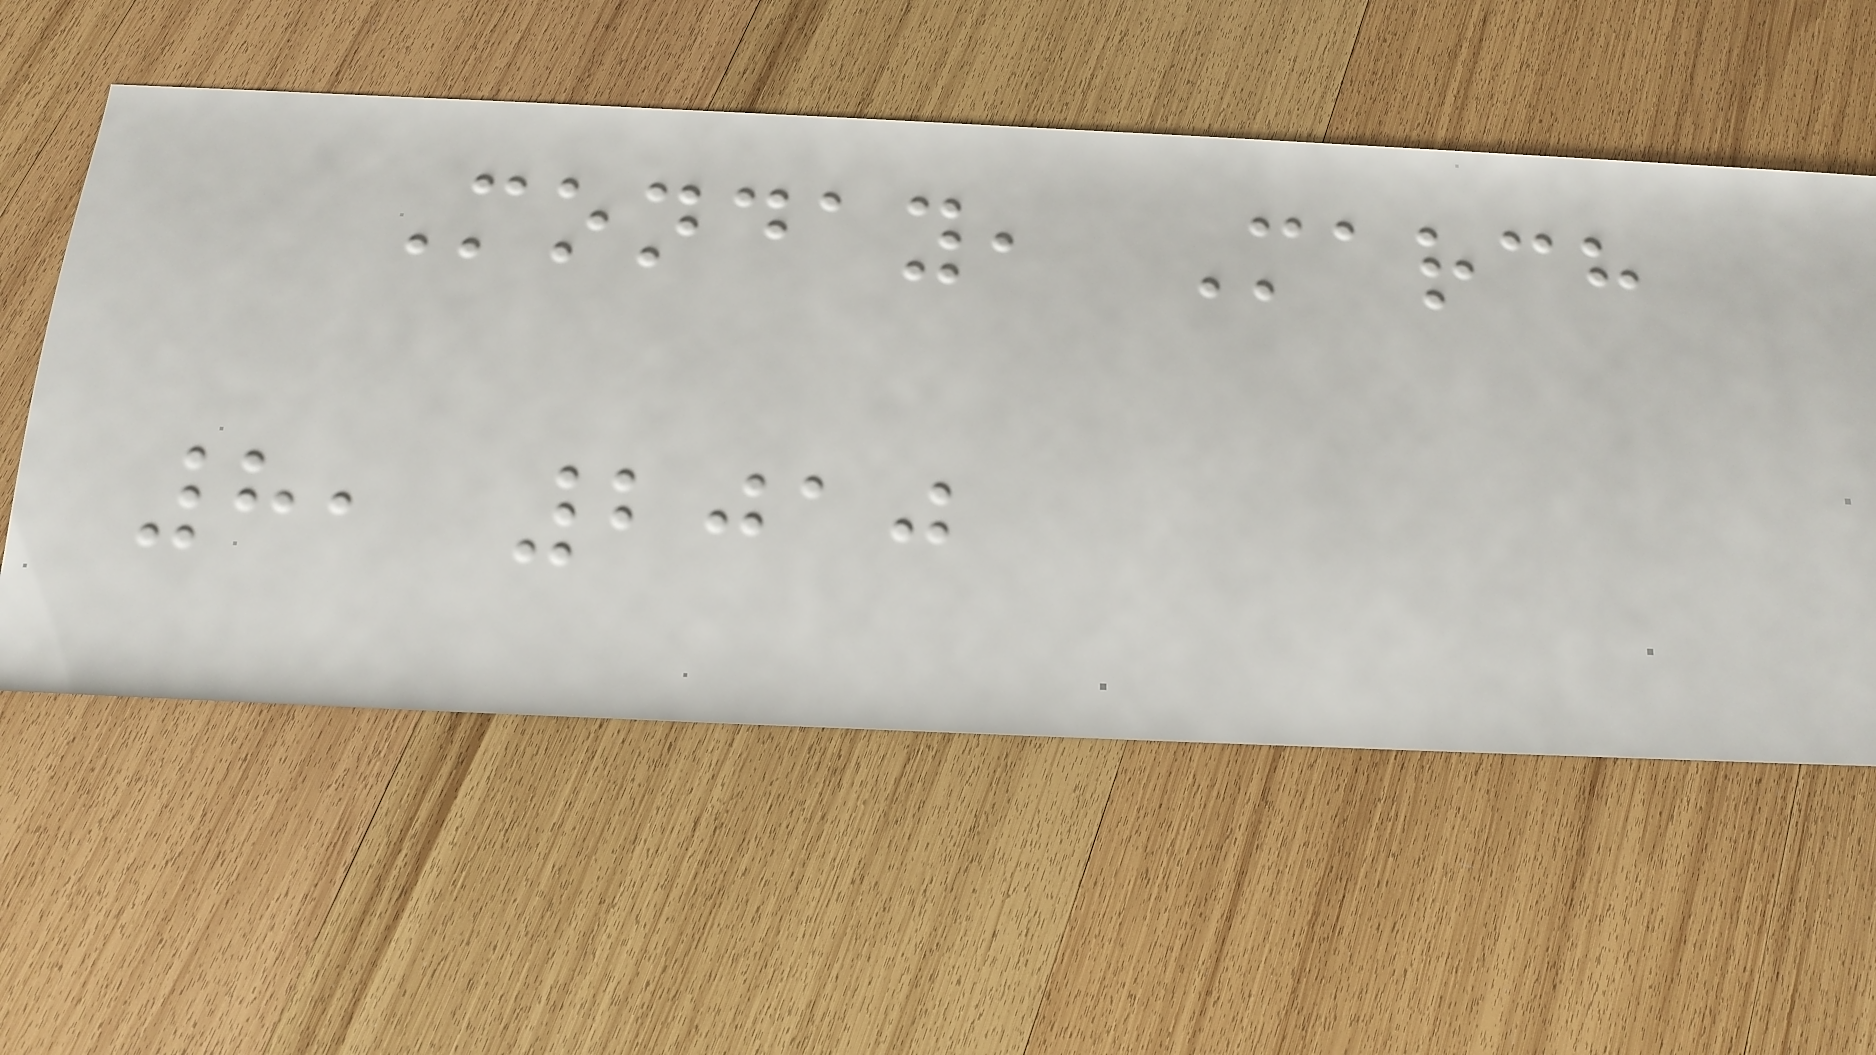Monday, March
8, 2010
